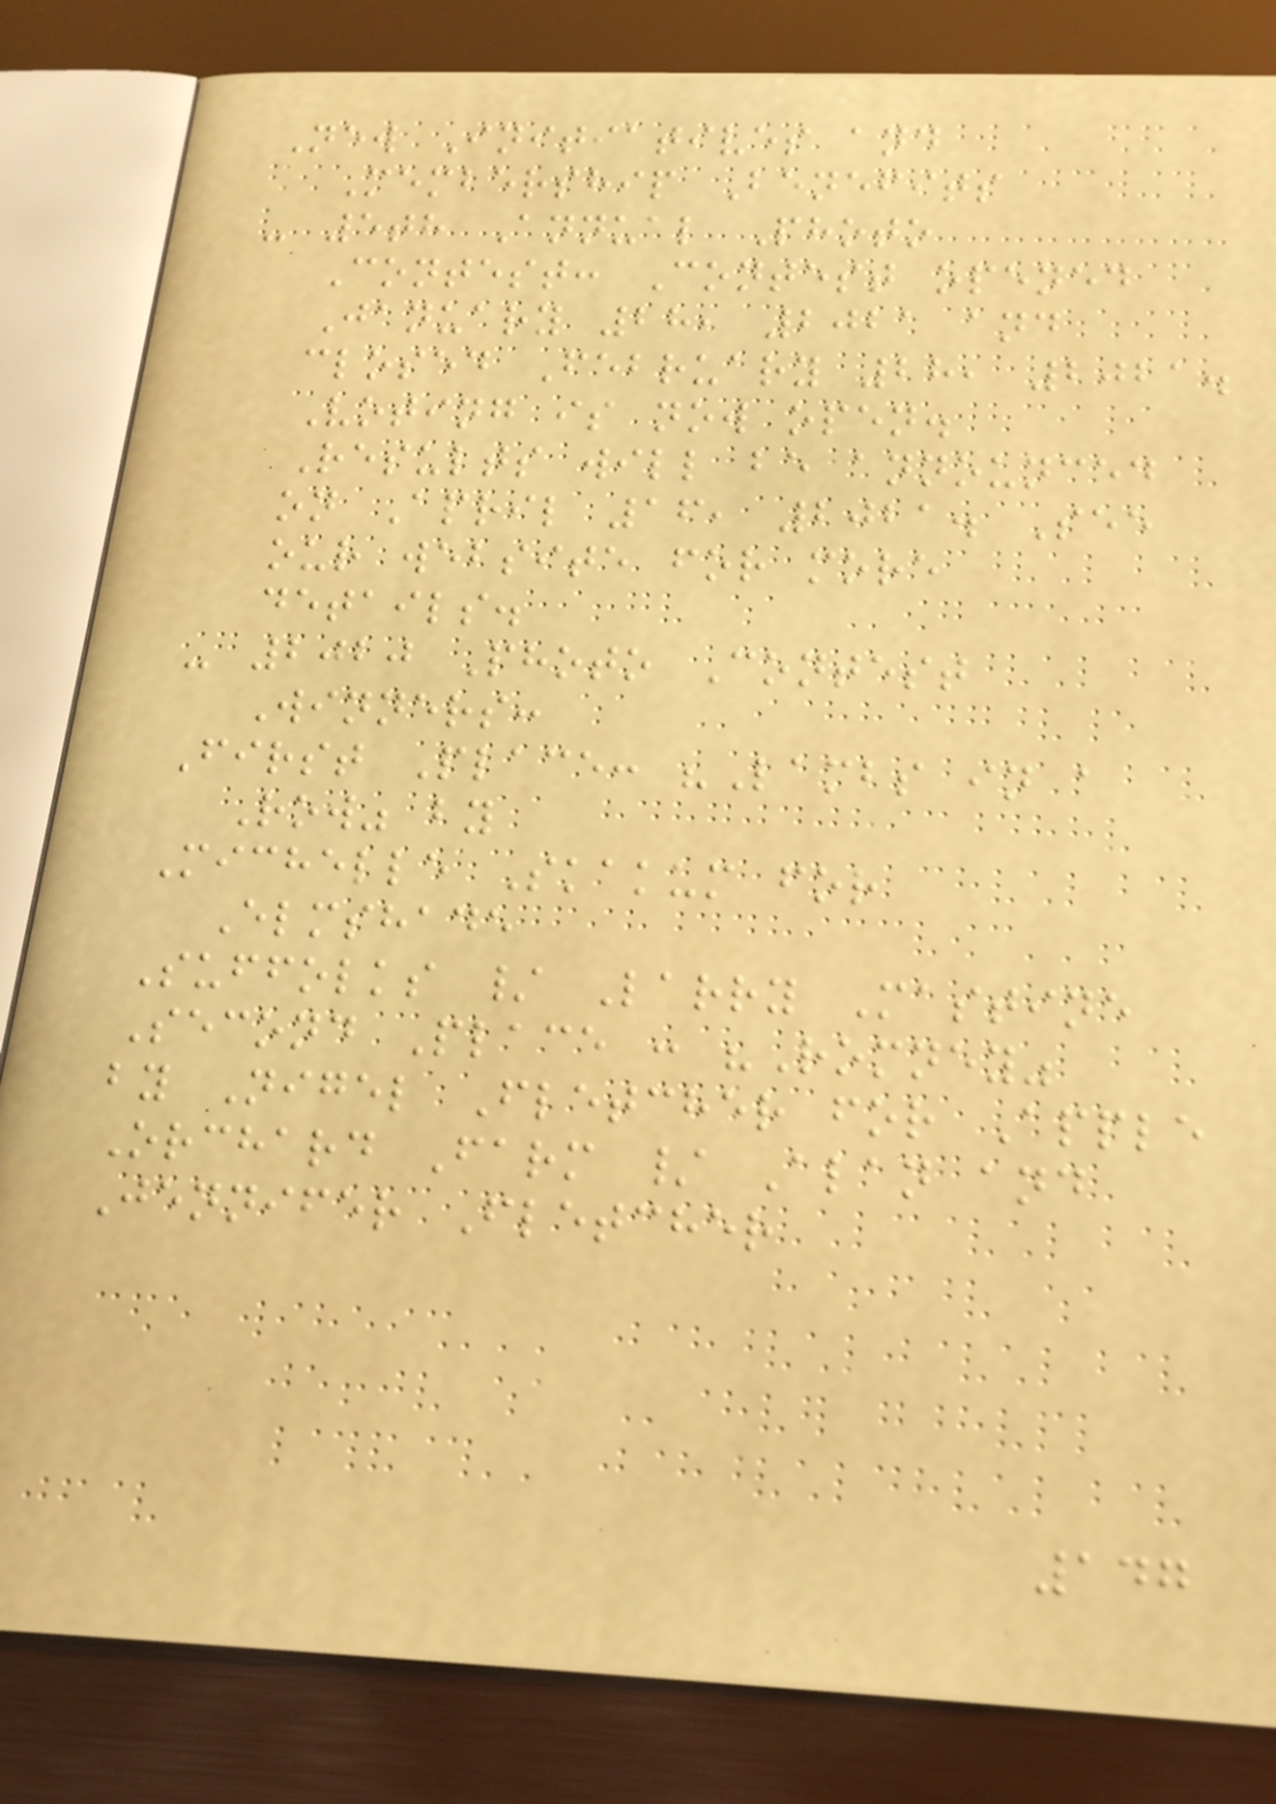New Initiatives and
Membership Benefits
- 5th Annual Photo
Contest: Contest opened
January 28, 2021 and
closed February 28, 2021.
Voting is now open.
Results will be announced
on April 16, 2021. See
our website for more
details.
- 2020 Photo Contest
Winners:
First Place: "Lambs in a
Row" by
Michelle Skakum for
Elmshade
Suffolks / Larry Mastine
Second Place : "Romney"
by Nigel Fletcher for Apple
Orchard Farm / Alan and
Jennifer Fletcher
147
